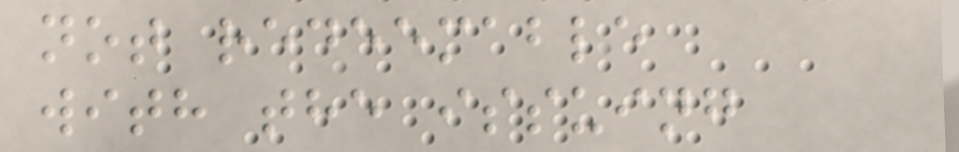not redeemable
with the issuing
